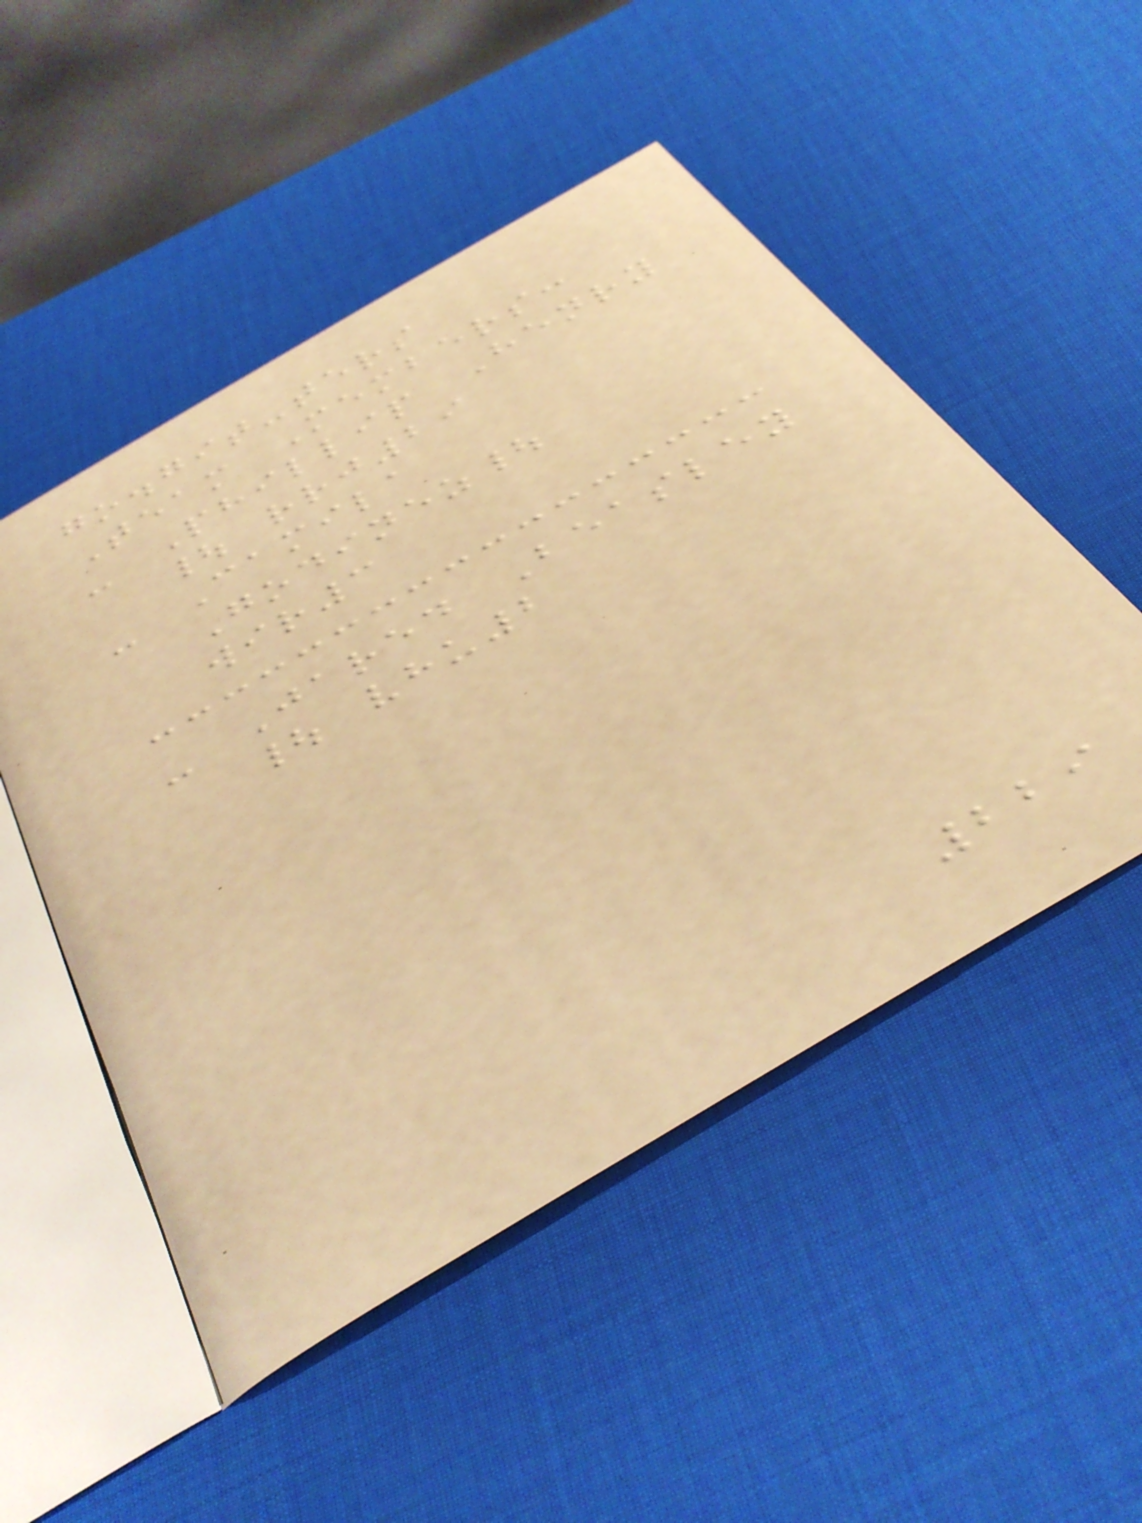go.git-ters
Team Members:
- Phillip Henry
| rrj29
- Camila
Godinez|
wir3
- Jared Beasley
| vhu2
229
